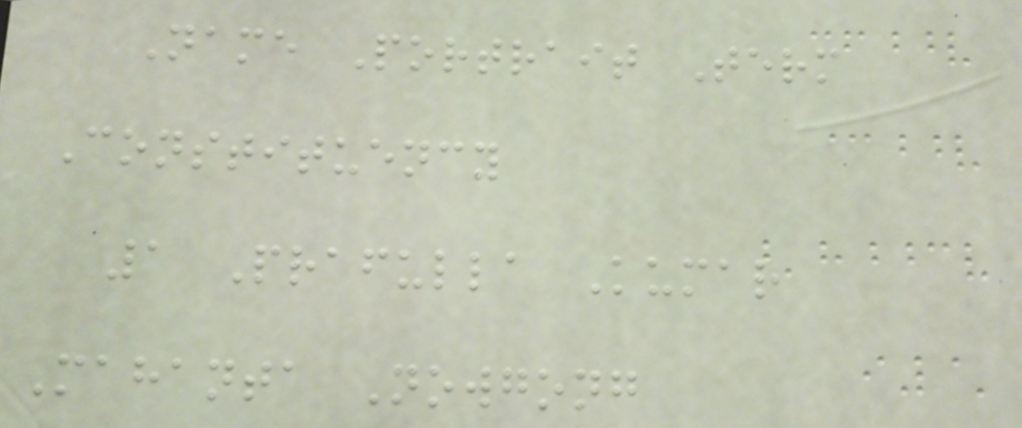Name Portrait Term
Constituency
1 Prafulla Kumar
Mahanta Nowgong
